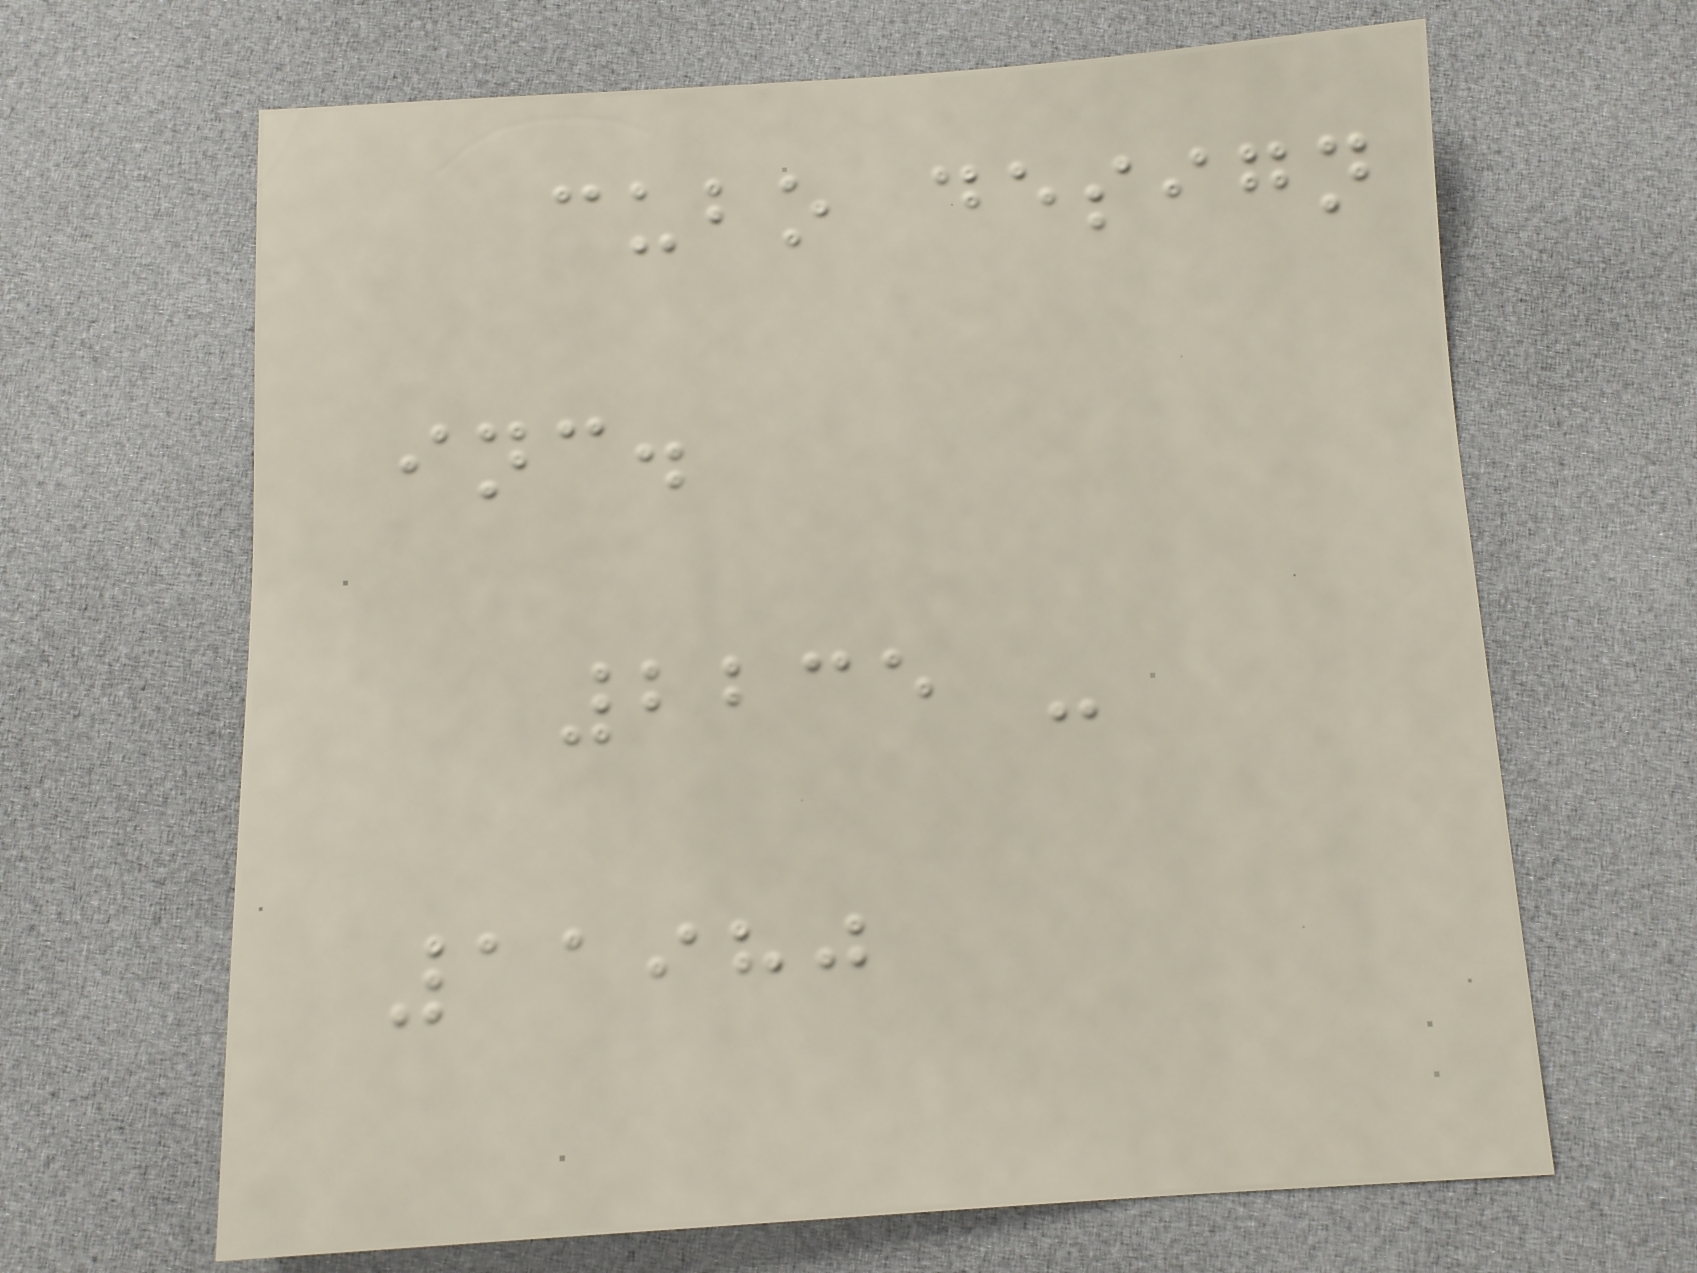cubo design
inc.
2235 -
11980
